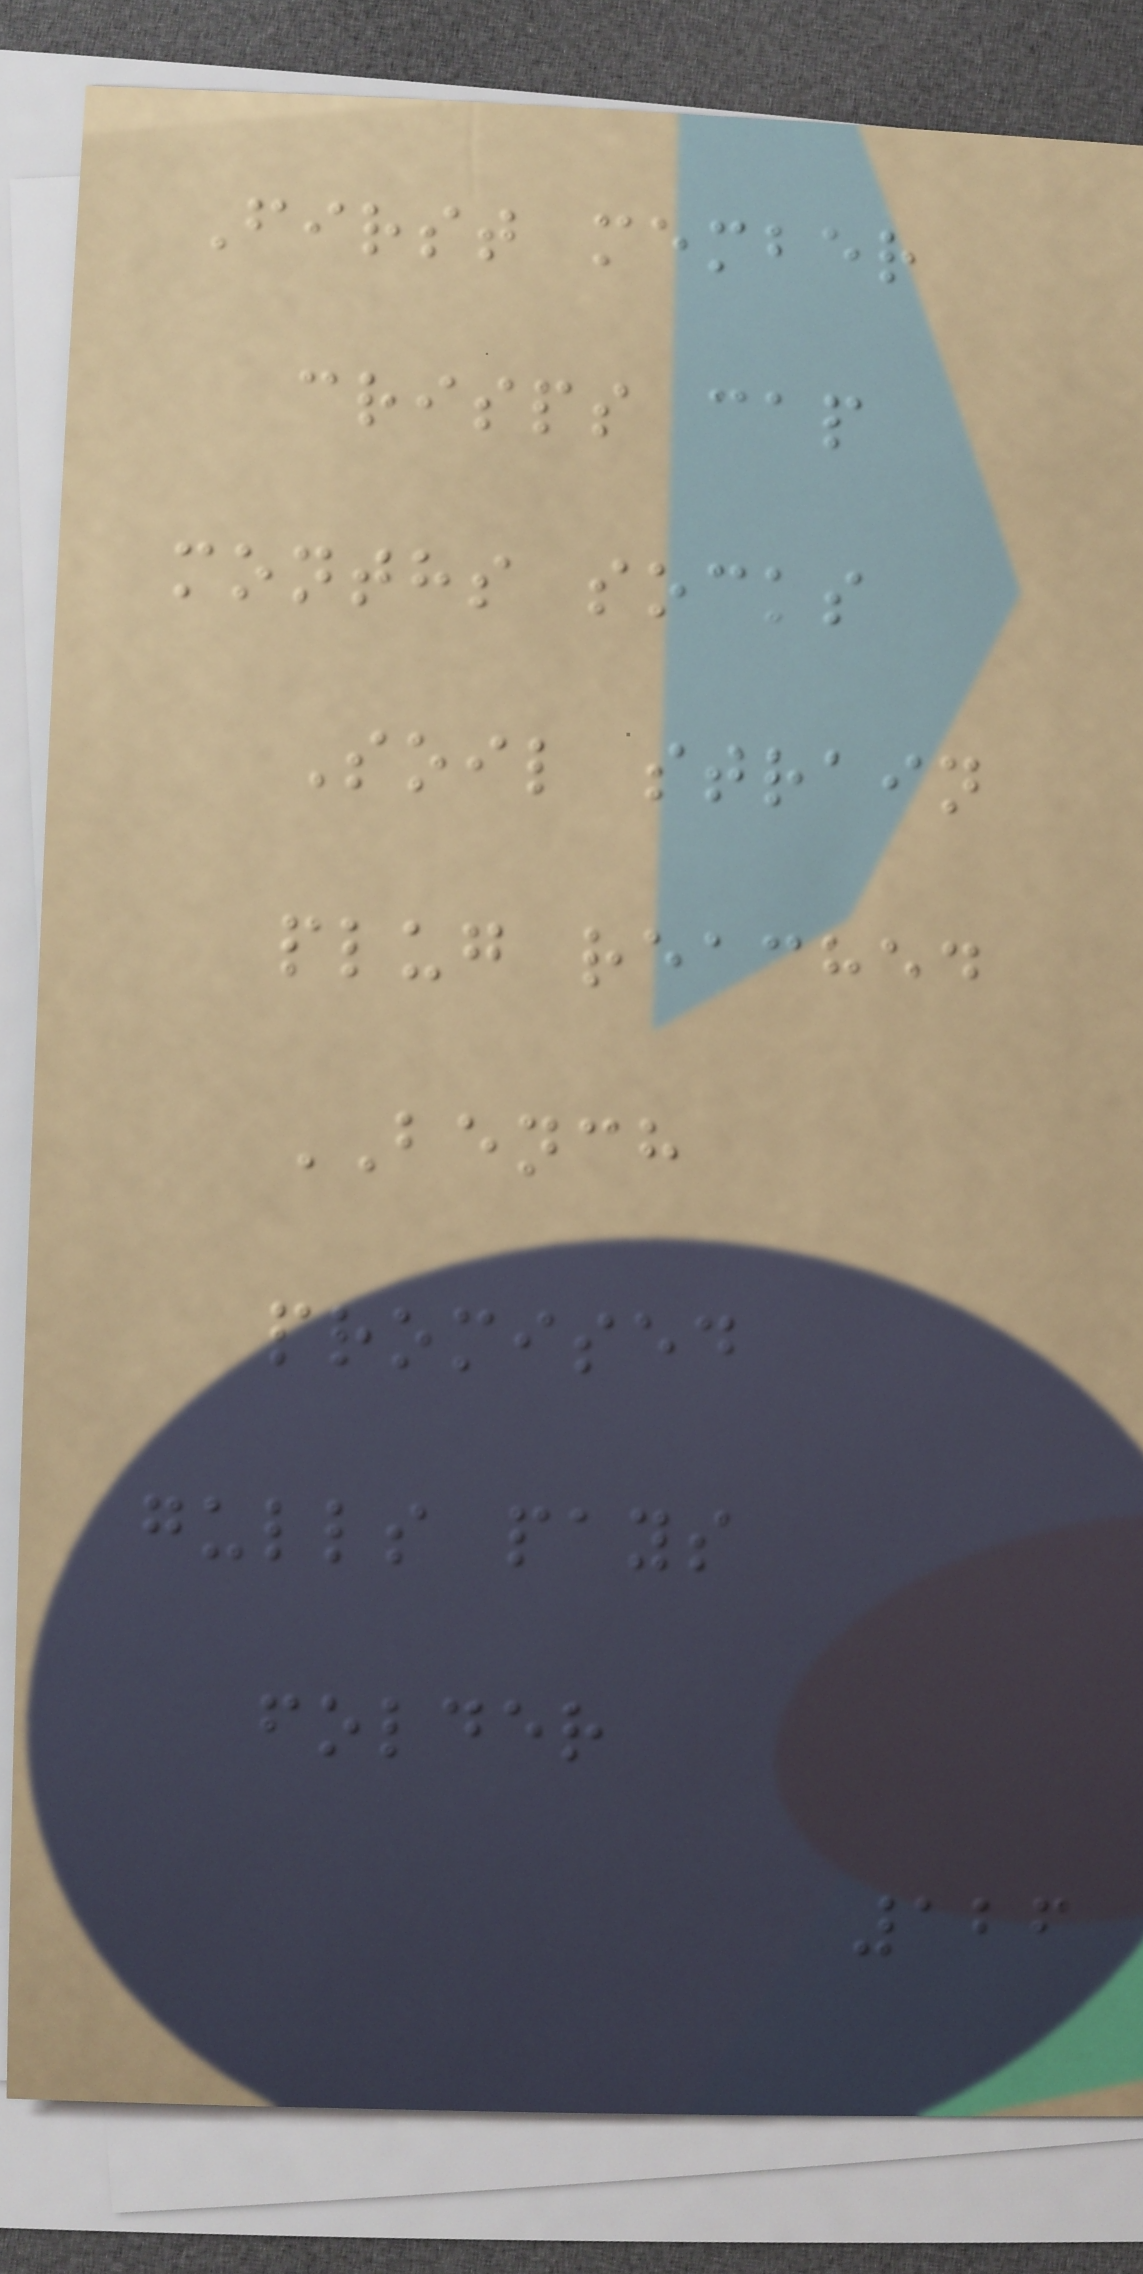First member
crisps cap
months socks
Soil strain
plug reached
BENCH
promised
gulls pays
folder
126
